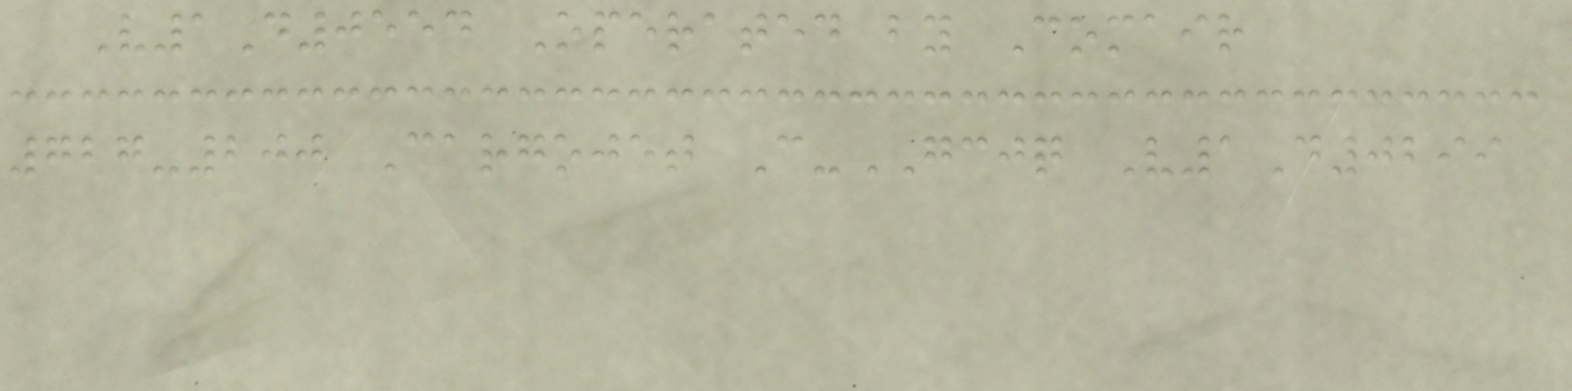V1D0554 Operated by Comair
727-200 Cargojet C-GCJQ V1D0299
